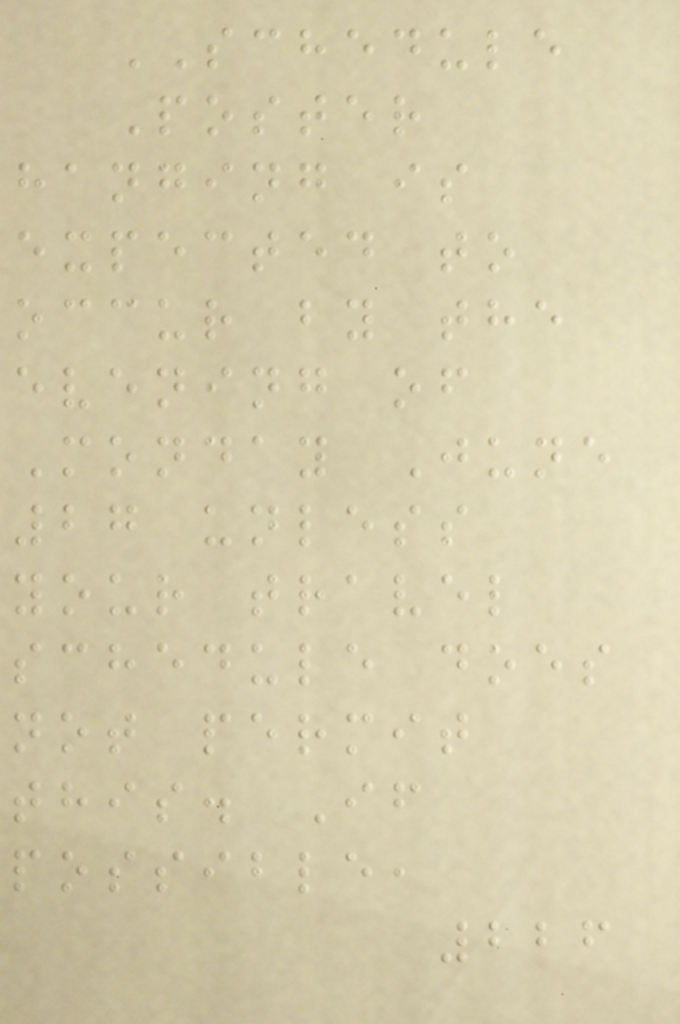SCHEDULE
Poster
hanging is
expected to
occur by the
evening of
Monday June
27 unless
your travel
schedule does
not permit
this. If
possible,
226
